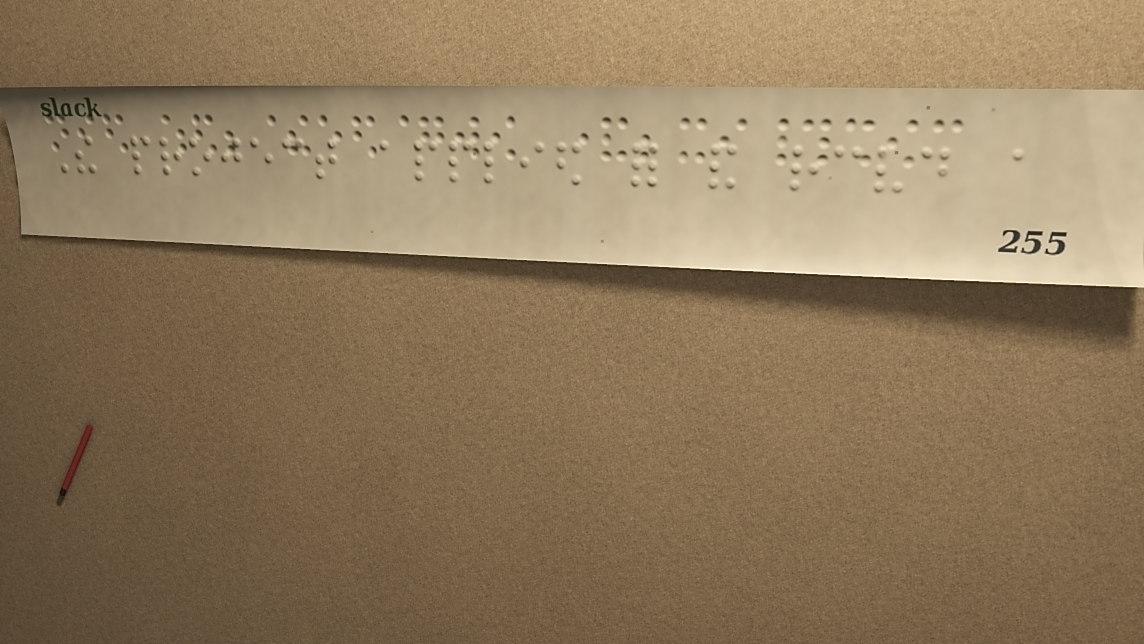The project applied for and received a
